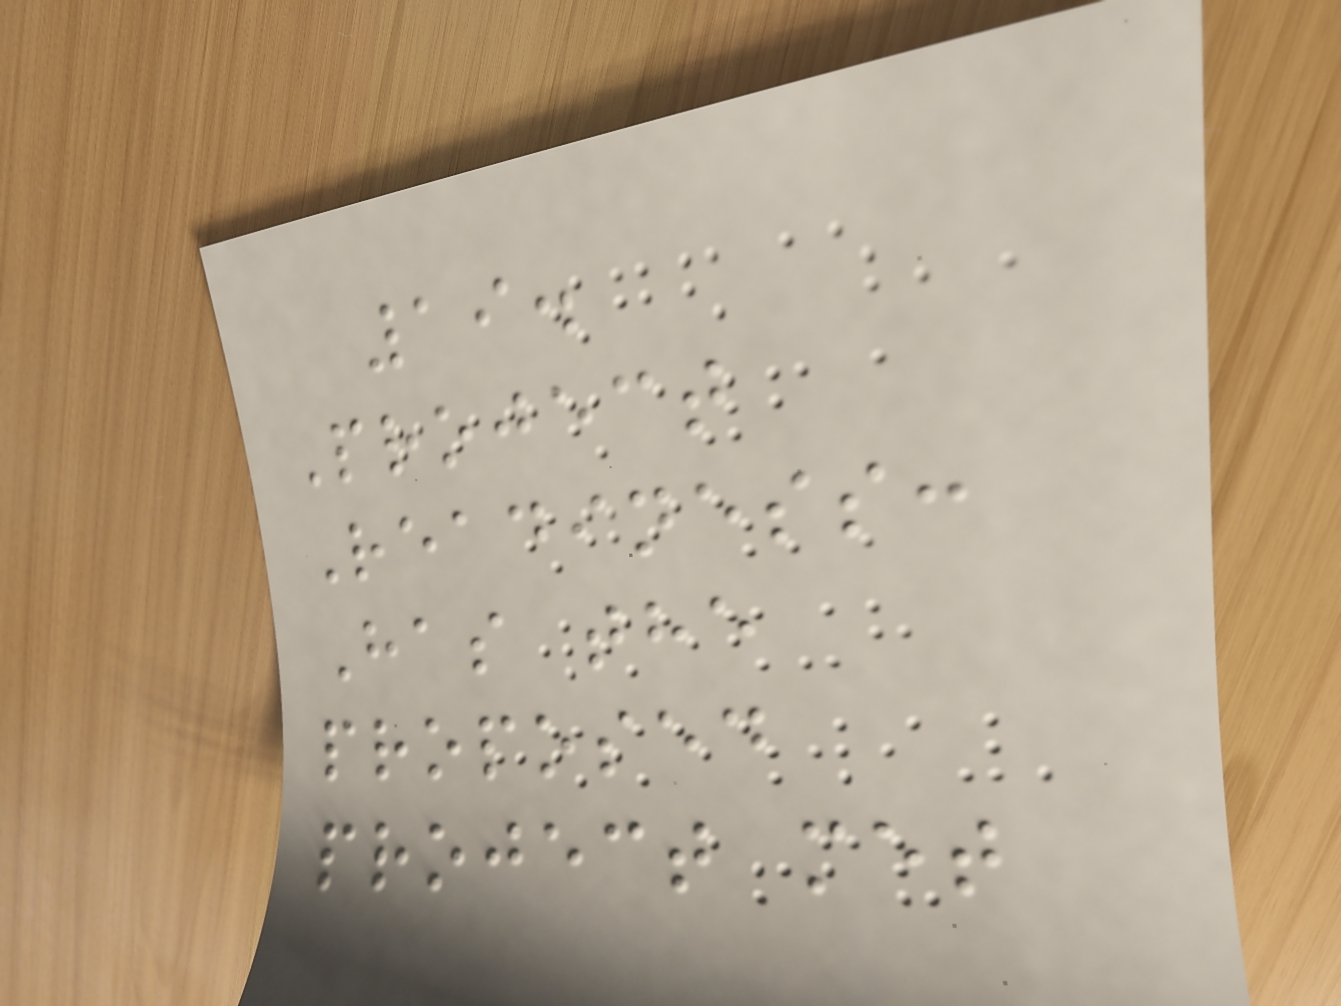19.
Project
Readiness:
Has the
proposed
project met
